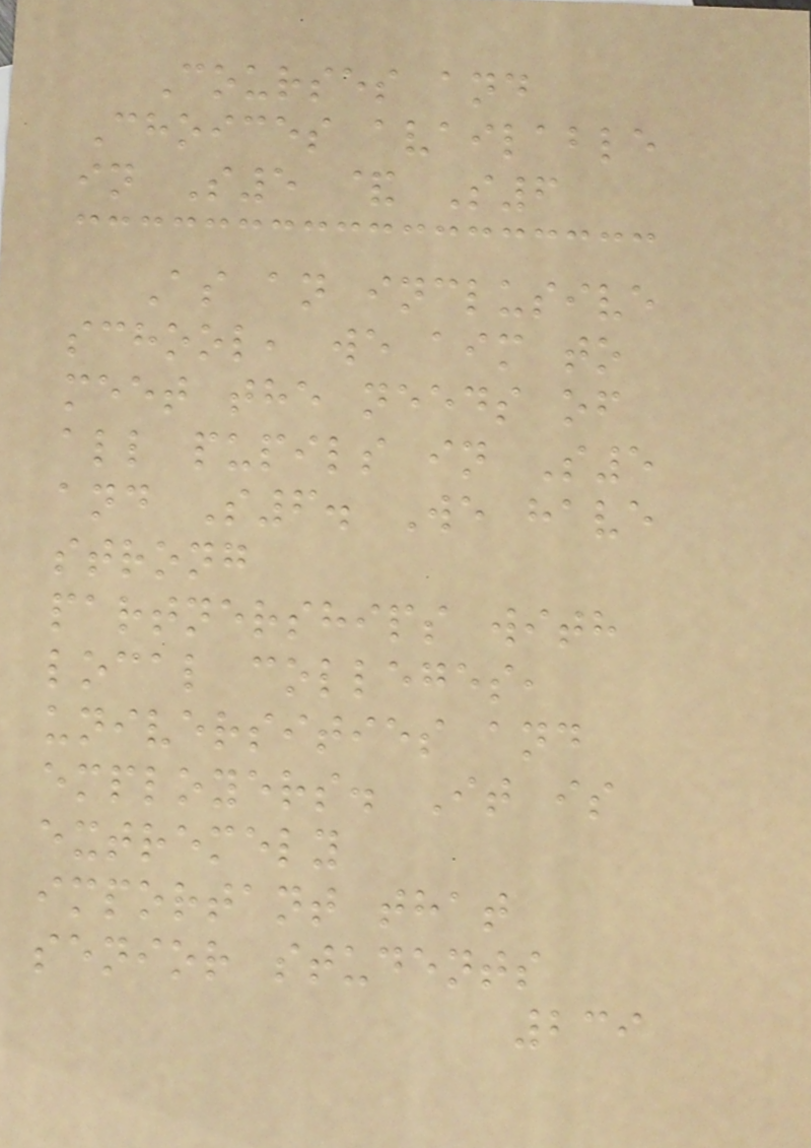Courses and
Choices available
in S5 & S6
As an inclusive
school, we aim to
meet the needs of
all pupils in S5
and S6. We have
strong
partnerships with
local colleges,
universities and
employers. It is
extremely
important that
senior students
239
